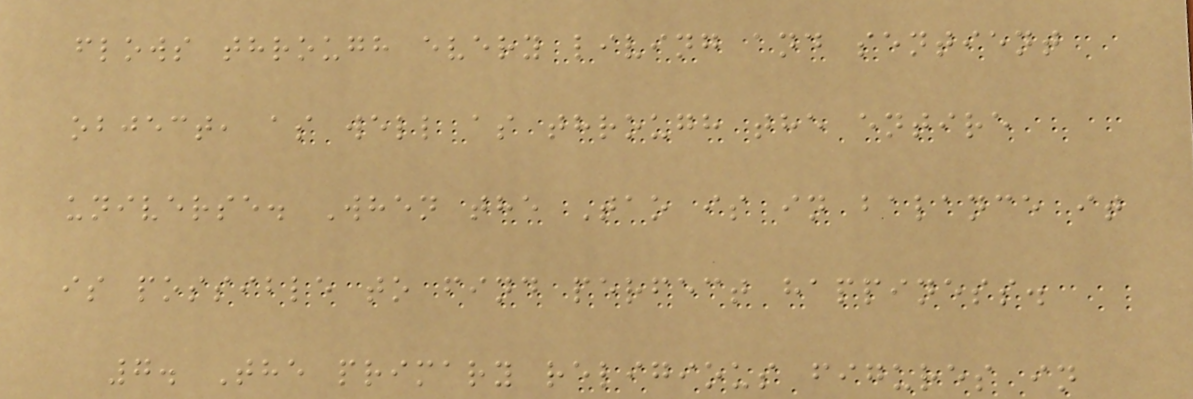flows through every living and sentient
object, as well as through the entire
universe. When the Tao is in balance it
is possible to find perfect happiness.
7. The primary religious figures in
